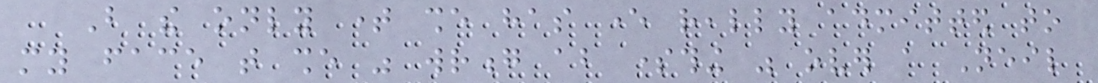But the only time she has ever really admitted to
my face that she was wrong about something was over a Neil
